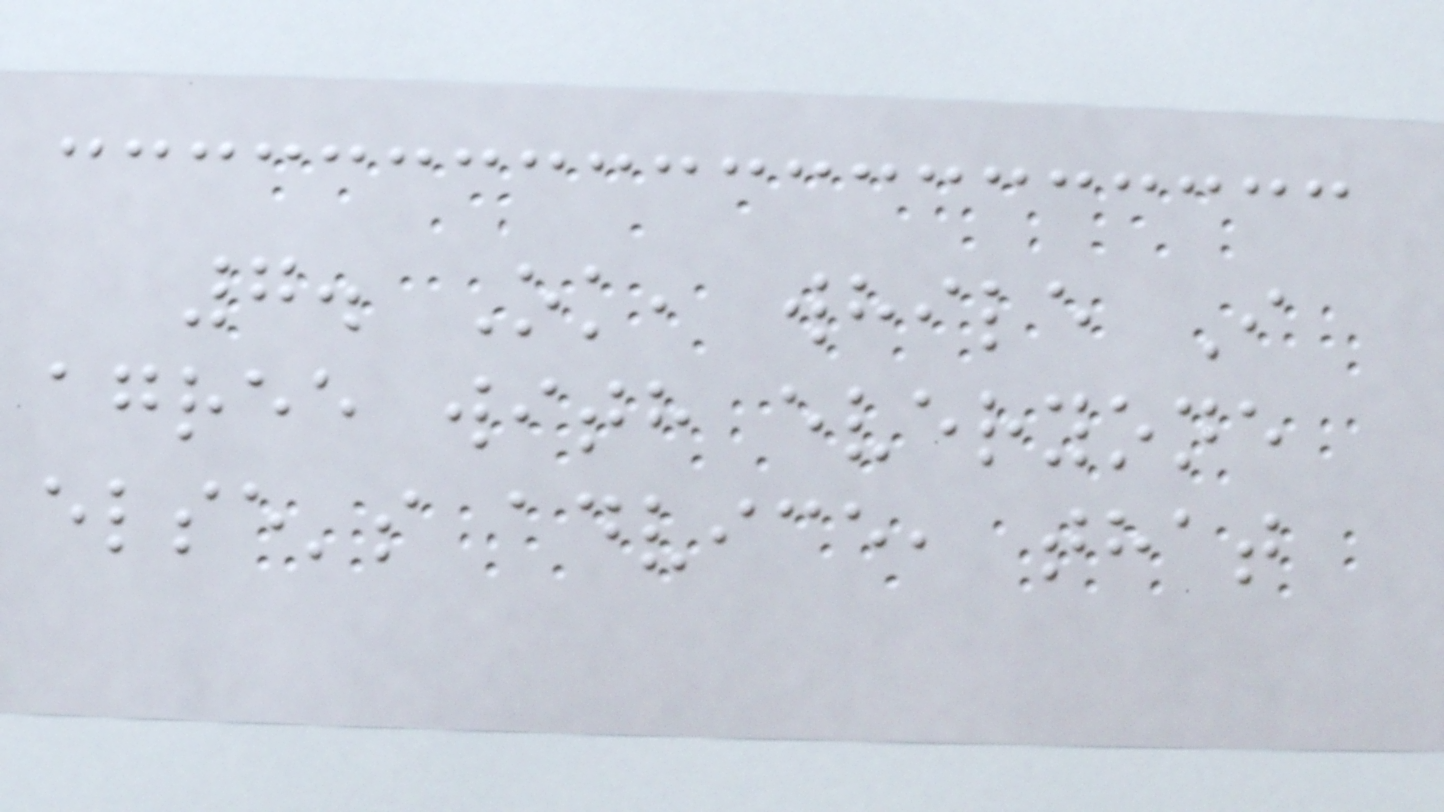7. Ok, while I
agree with everyone
else's advice, that
